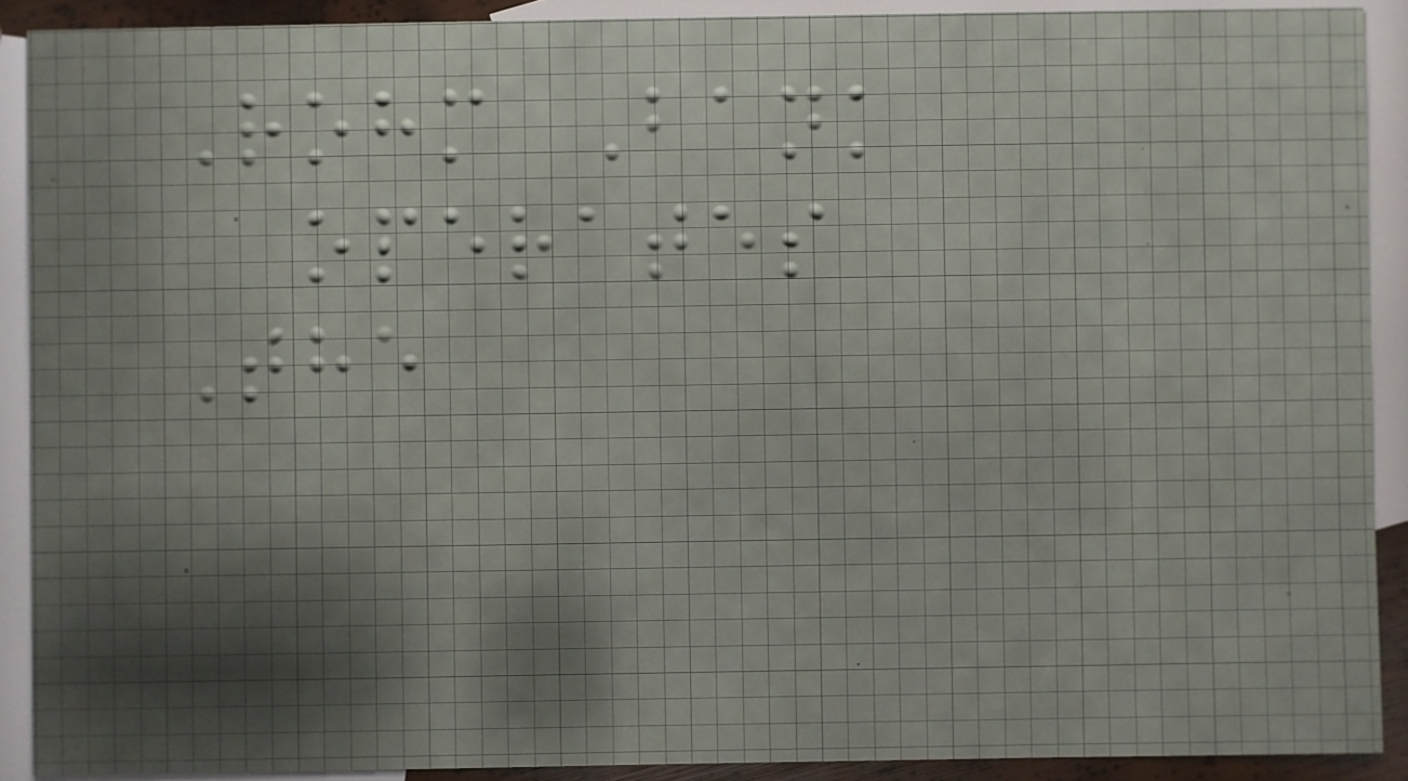Rohm Bank
operates
The
